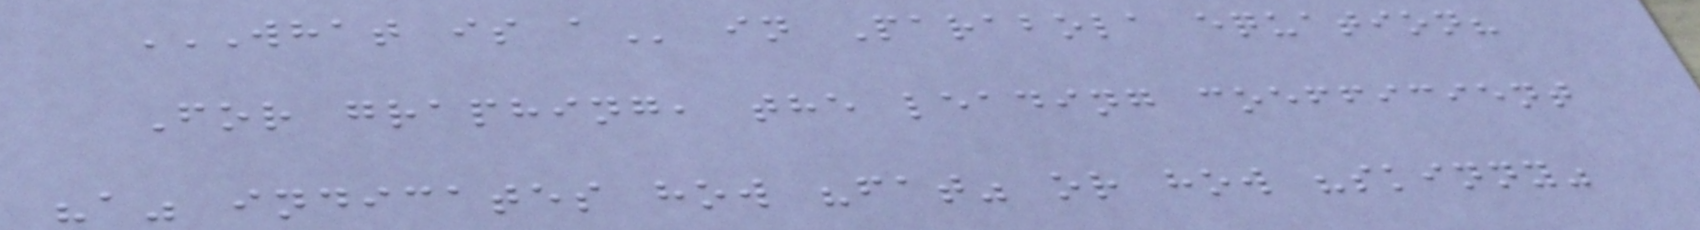WHAT IS A in Parabola equation?
For graphing, the leading coefficient
"a" indicates how "fat" or how "skinny"
